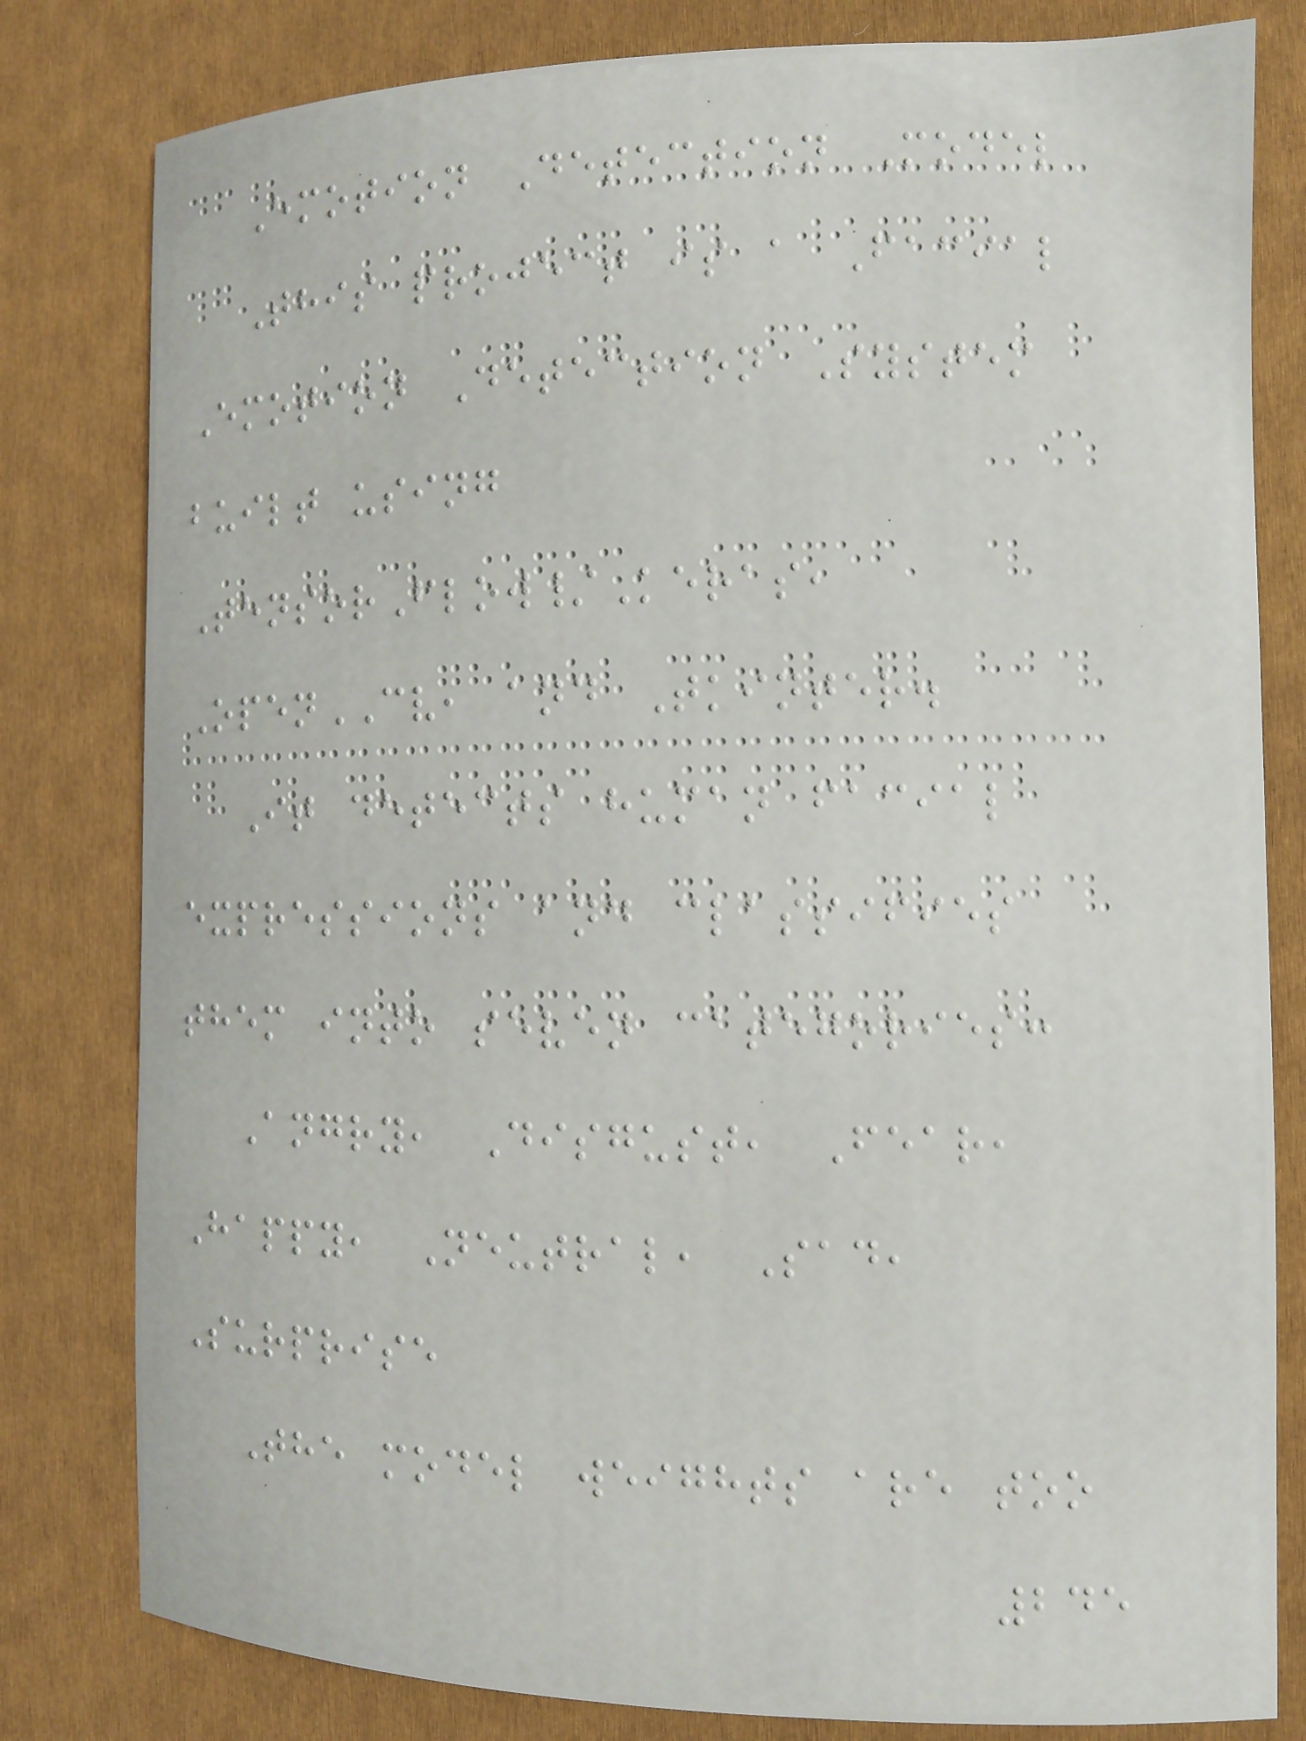Emotion Detection Model
This project is a Facial
Emotion Detection System
built using
TensorFlow/Keras,
OpenCV, and Tkinter.
It detects human facial
expressions and classifies
them into seven categories:
Angry, Disgust, Fear,
Happy, Neutral, Sad,
Surprise
The model weights are too
245
